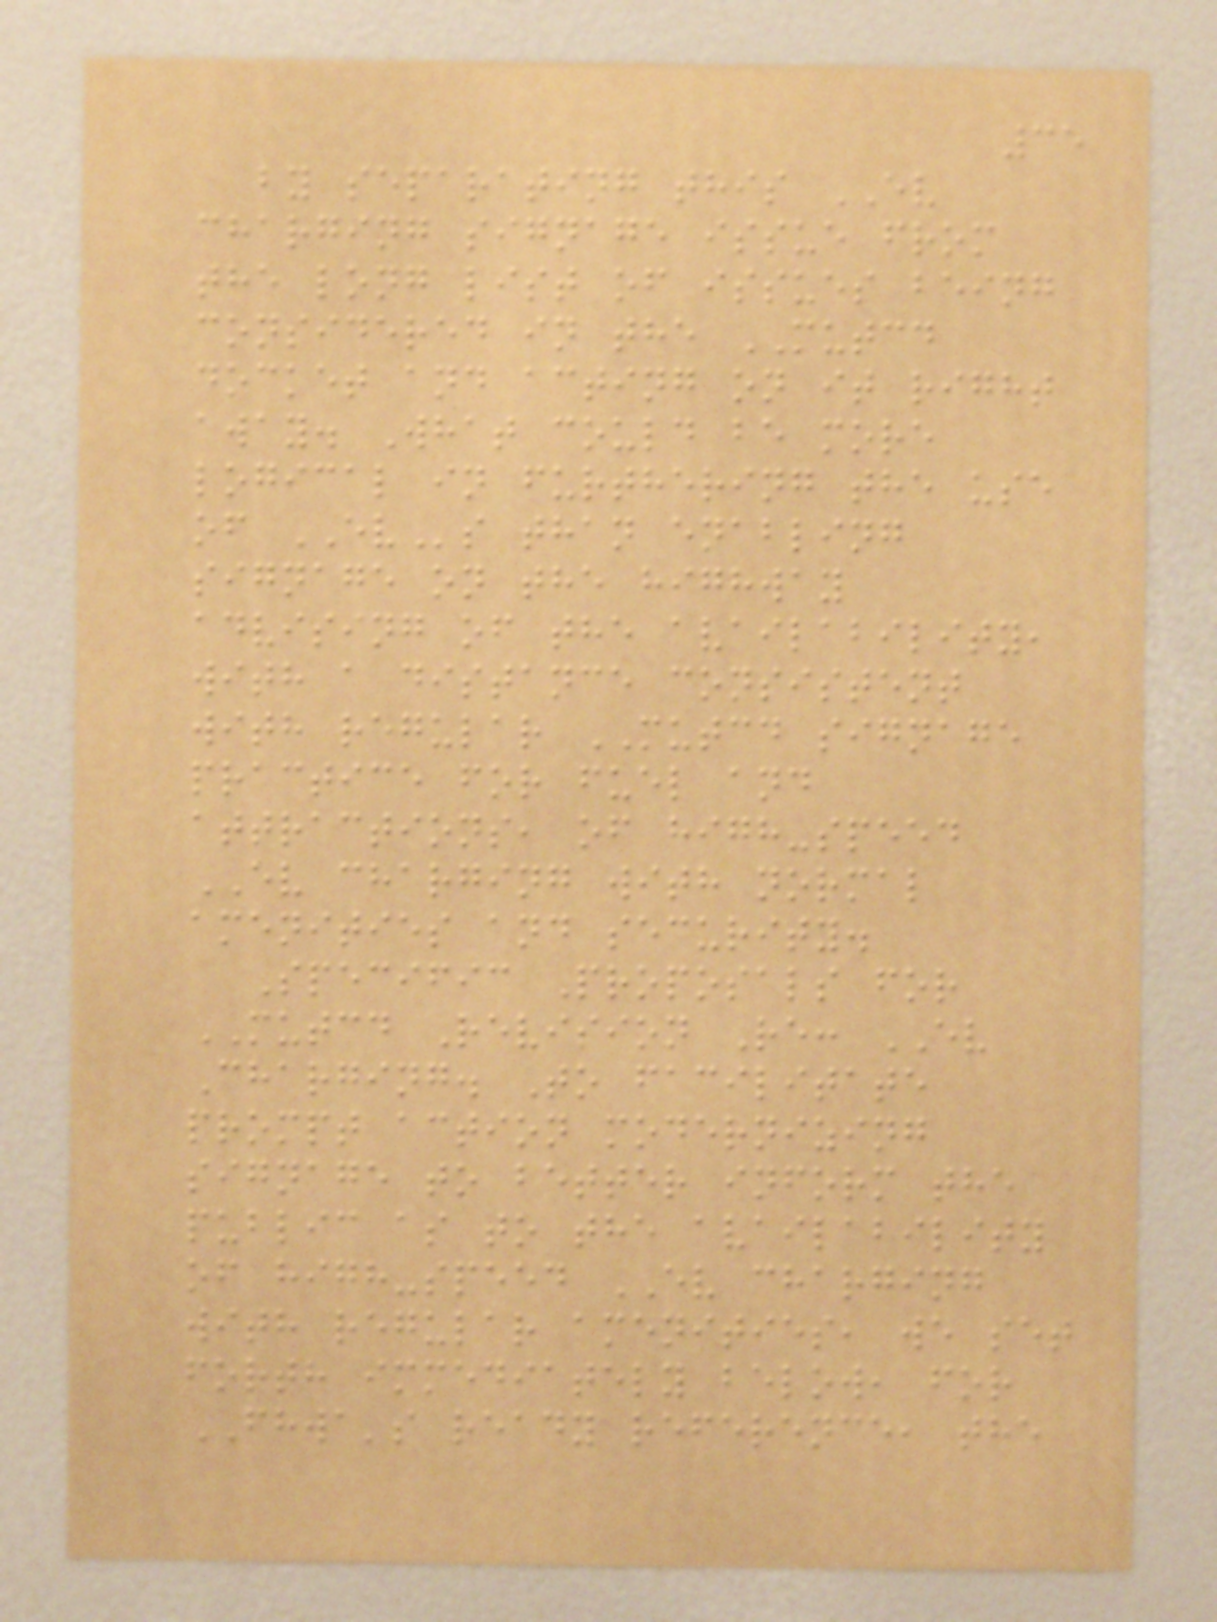35
by separating this EV
charging signage issue from
the long list of issues being
considered in the MUTCD
docket and acting on it right
away. What could be more
logical in furthering the use
of EVs than enabling
signage on the highway
advising of the availability,
with a distance consistent
with regular MUTCD signage
practice for fuel and
attractions, of high-speed
EV charging with normal
amenities and security.
Specific Proposals for
MUTCD Revision Re: EV
Charging. To facilitate
prompt action modernizing
signage to better inform the
public as to the availability
of high-speed EV charging
with regular amenities, we set
forth immediately below, for
FHWA's ready reference, the
